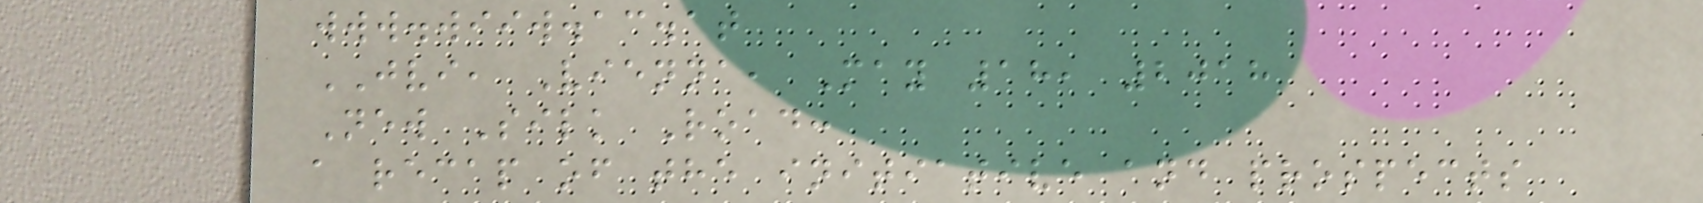www.wiiw.ac.at
JVI, Vienna, May 18, 2018
New Silk Road:
a recap of the initiative and prospects
